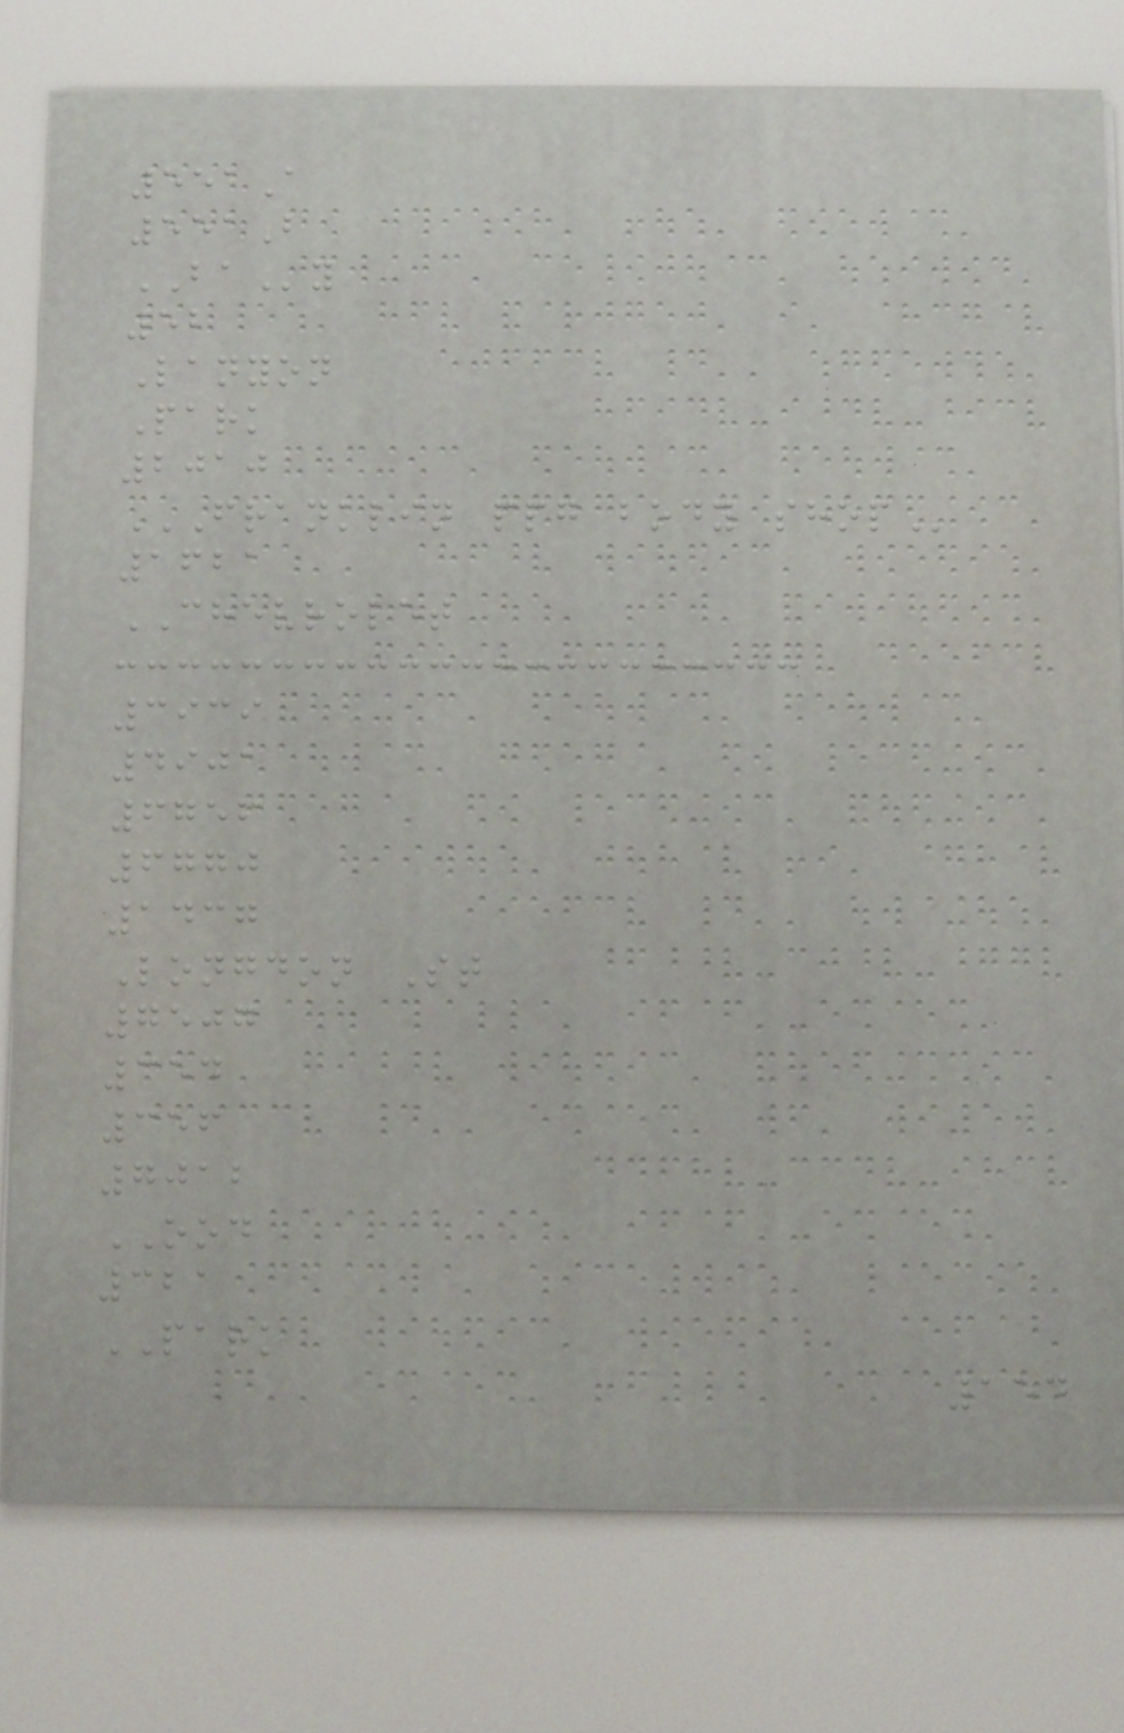551A
551B
BAy
52
Lanyon
Park
2010
FRANKLIN PPG BODY SHOP
1621
CHEVROLET
3939
4901
6756
6770
1437
Longdon St
7507
354
356
7012
OOD
321
PARK
154
